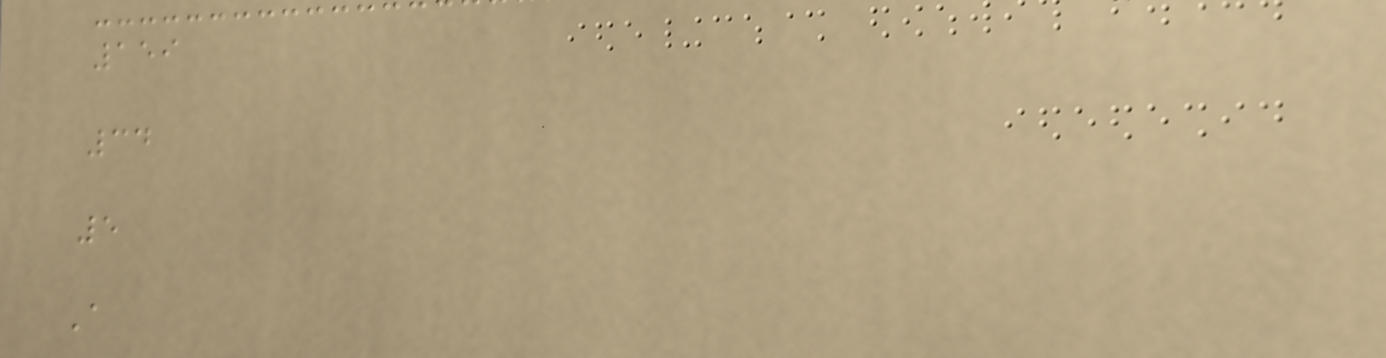159
34
5
A
